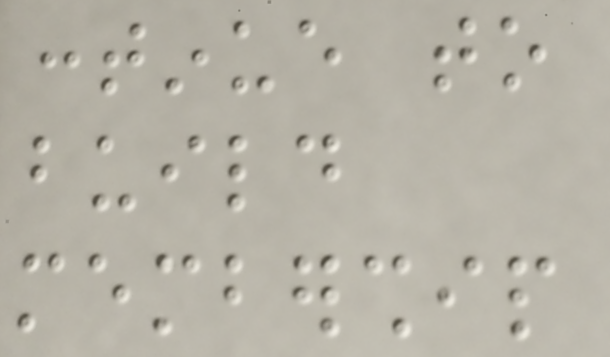continue to
build
membership
